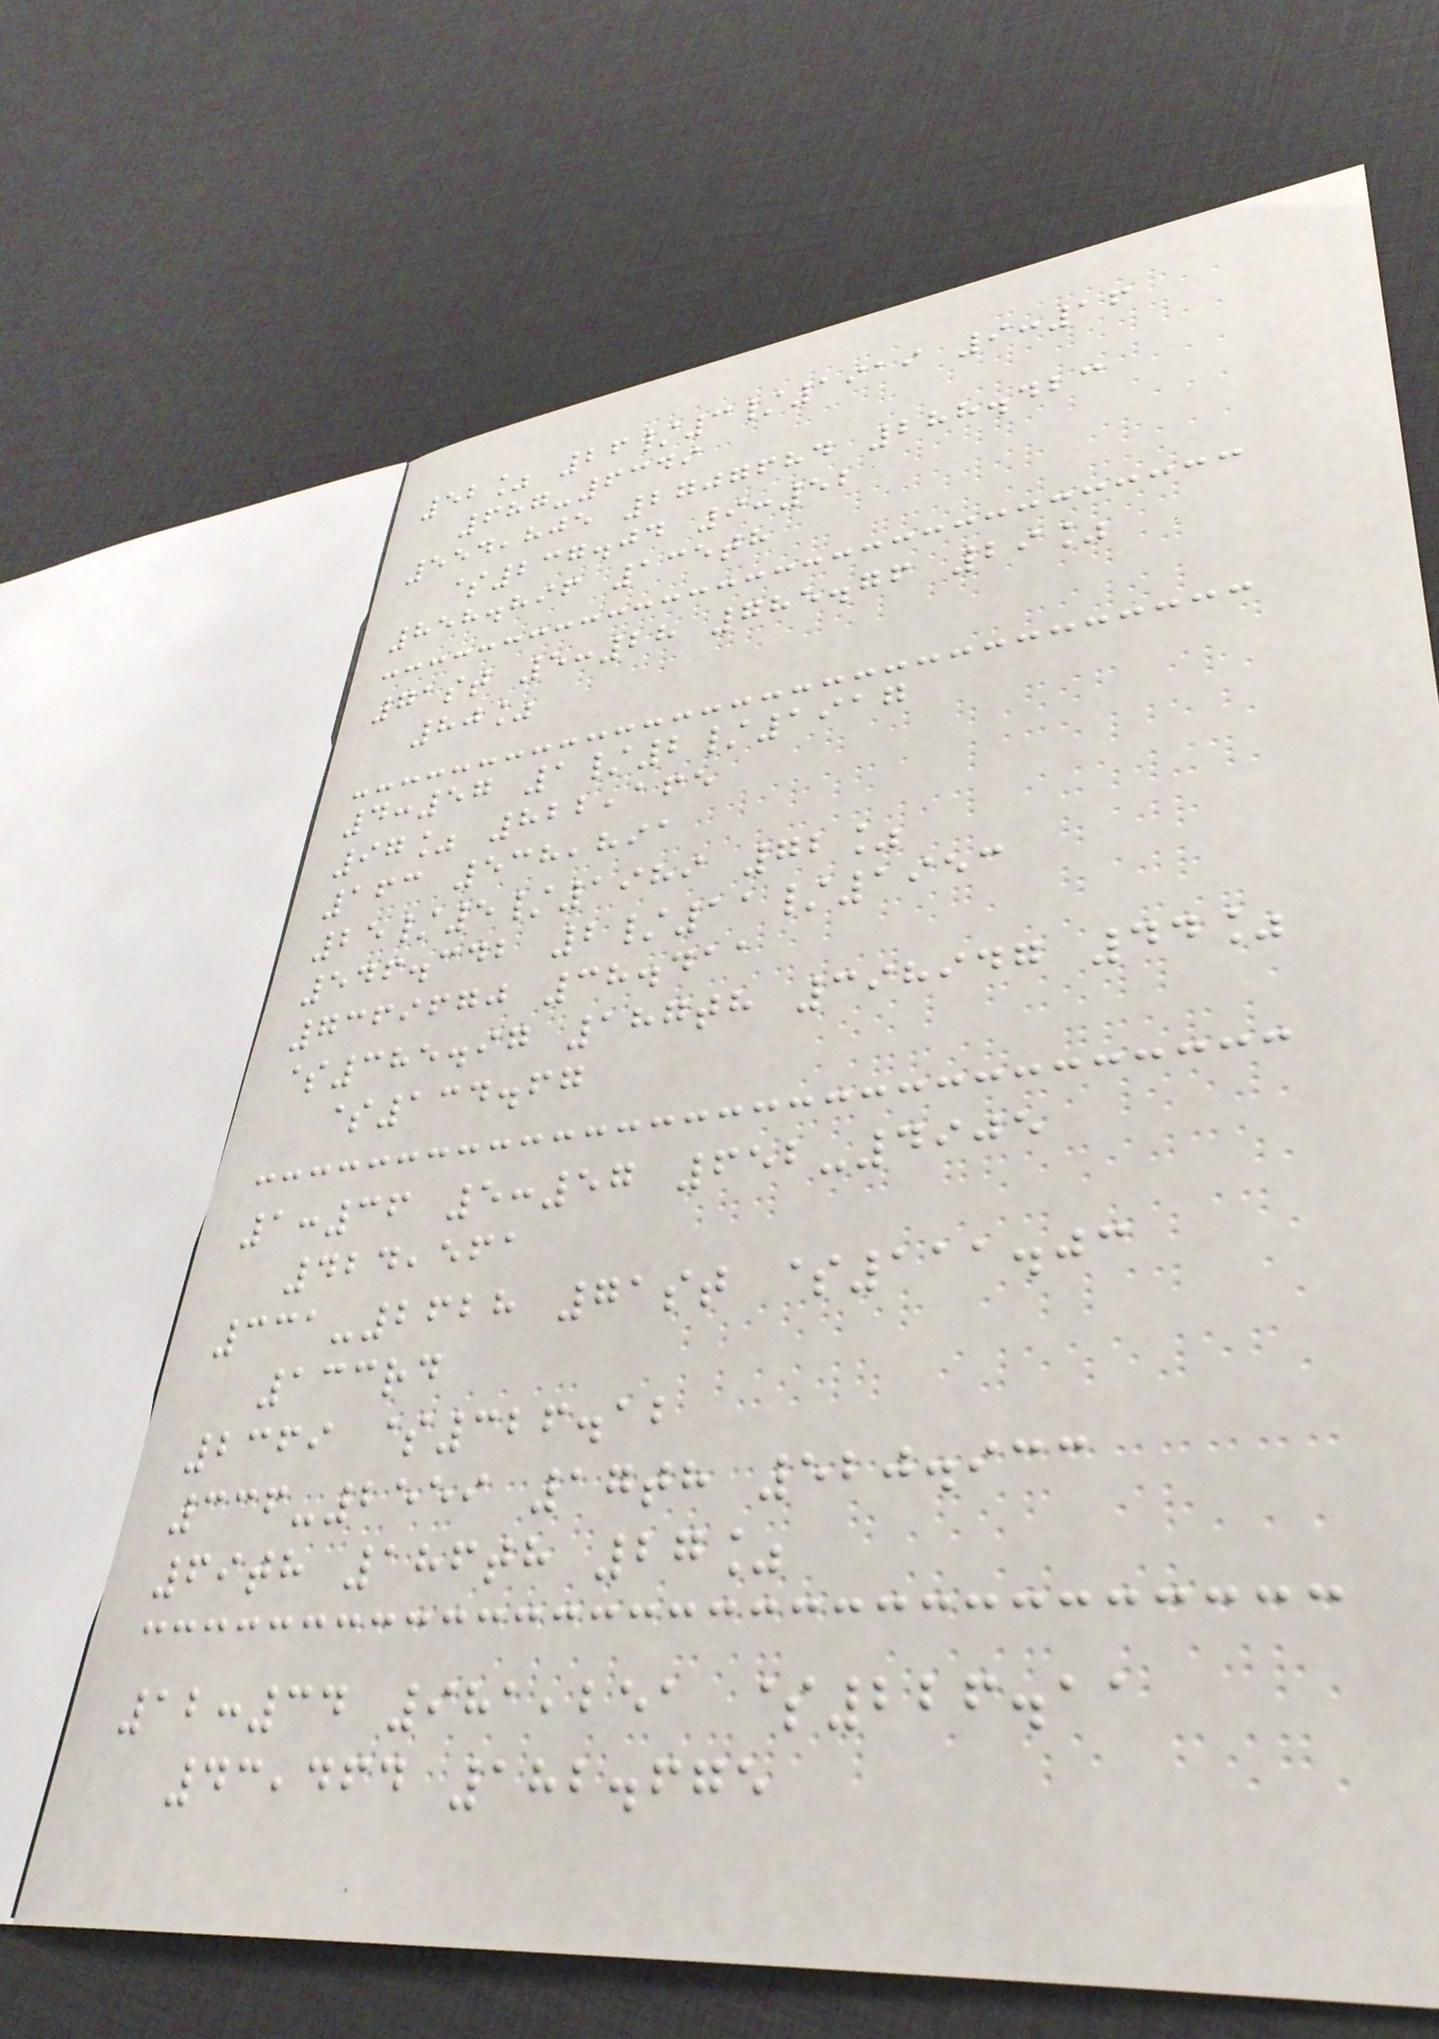52% 26/3/1919 9:16
687-6349
554,805 2707684 288.423
$237.04 9:52
858.896 135th
71st 5:28 785.76 29%
80%
4:57 1/2/1917
97% 822,165
163 538,891
25/5/1989 72%
546.342 2/11/1953
7369670 38.411
$385.97 187th 398947 44%
$134.67
1:36 5:57 652-4905
424,561
331-2628 71st $111.03
133rd
2369 $326.12
336-2559 17th 520.933
69th 186th 27%
12:34 981,251 $226.11
43,464 182.675
